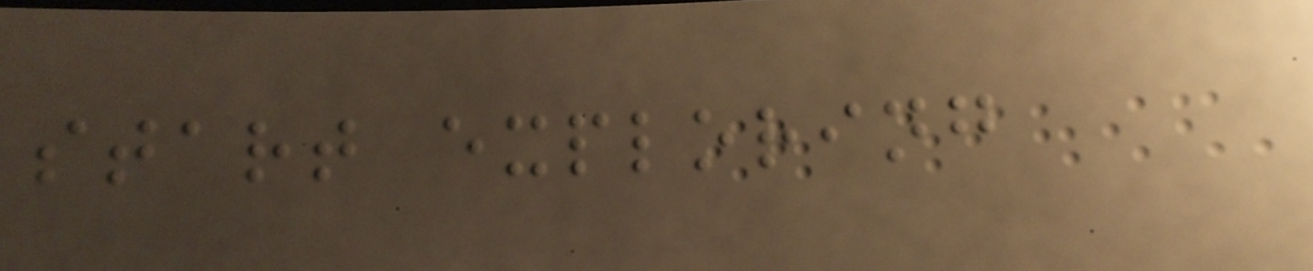start exploring
